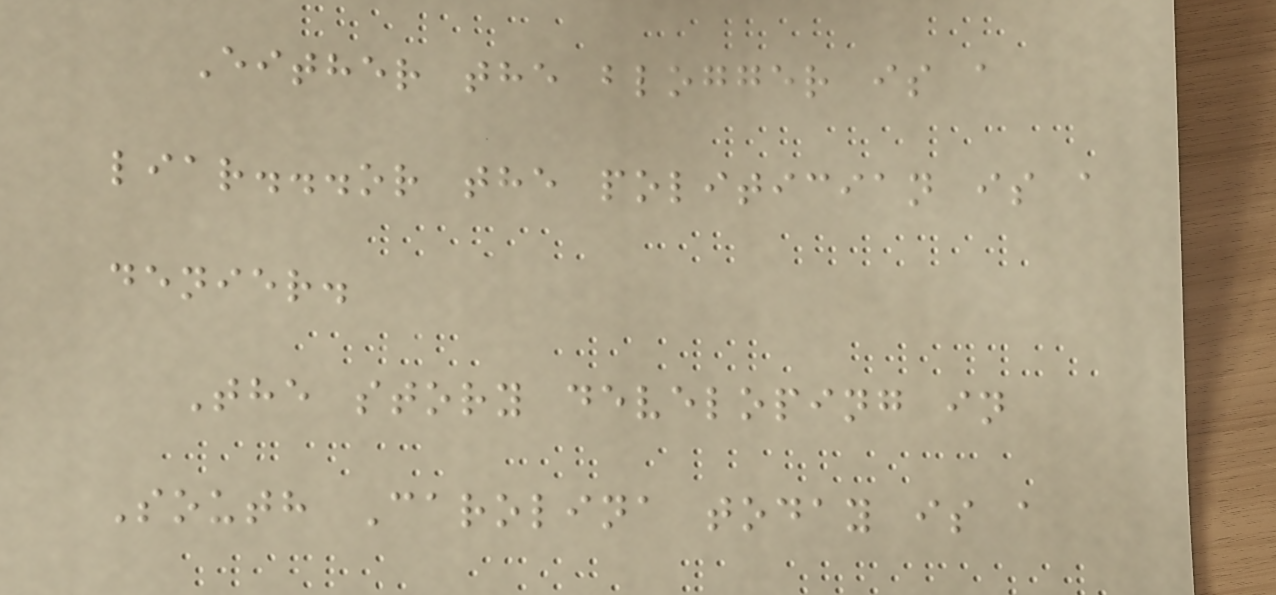Either the blogger is a
liar...or the politician is a
denier.
The story developing in
South Carolina today is a
